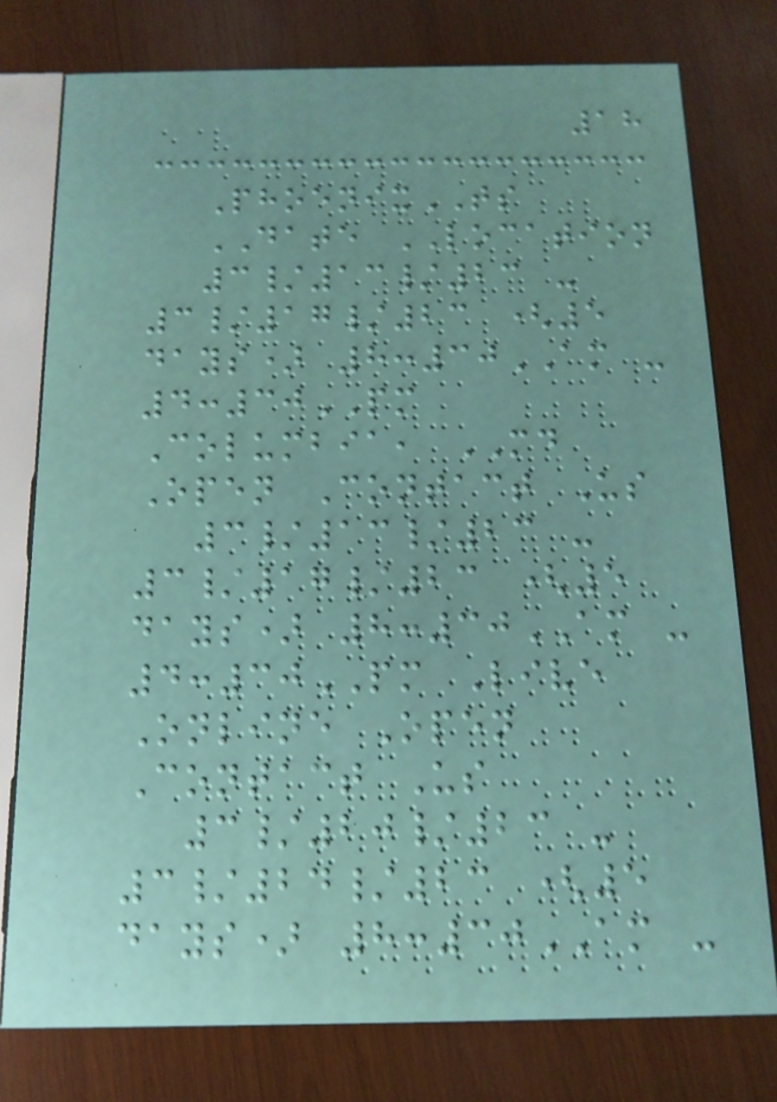18
PhoenixTS
DATE LOCATION
3/13/23 -
3/17/23 (5
days) 8:30AM -
4:30PM
Columbia, MD
Open Contact Us
3/13/23 -
3/17/23 (5
days) 8:30AM -
4:30PM Live
Online Open
Contact Us
3/20/23 -
3/24/23 (5
days) 8:30AM -
